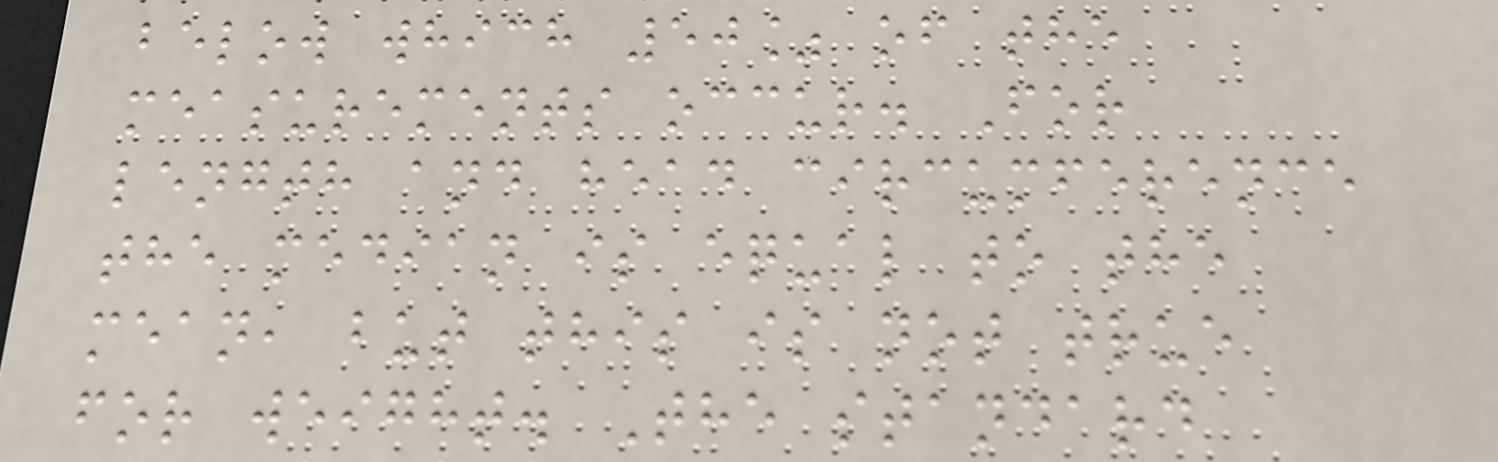below which 50% of the
measurements occur. For
length and head circumference
the median is equal to the
mean, but this is not true
for weight. The standard
